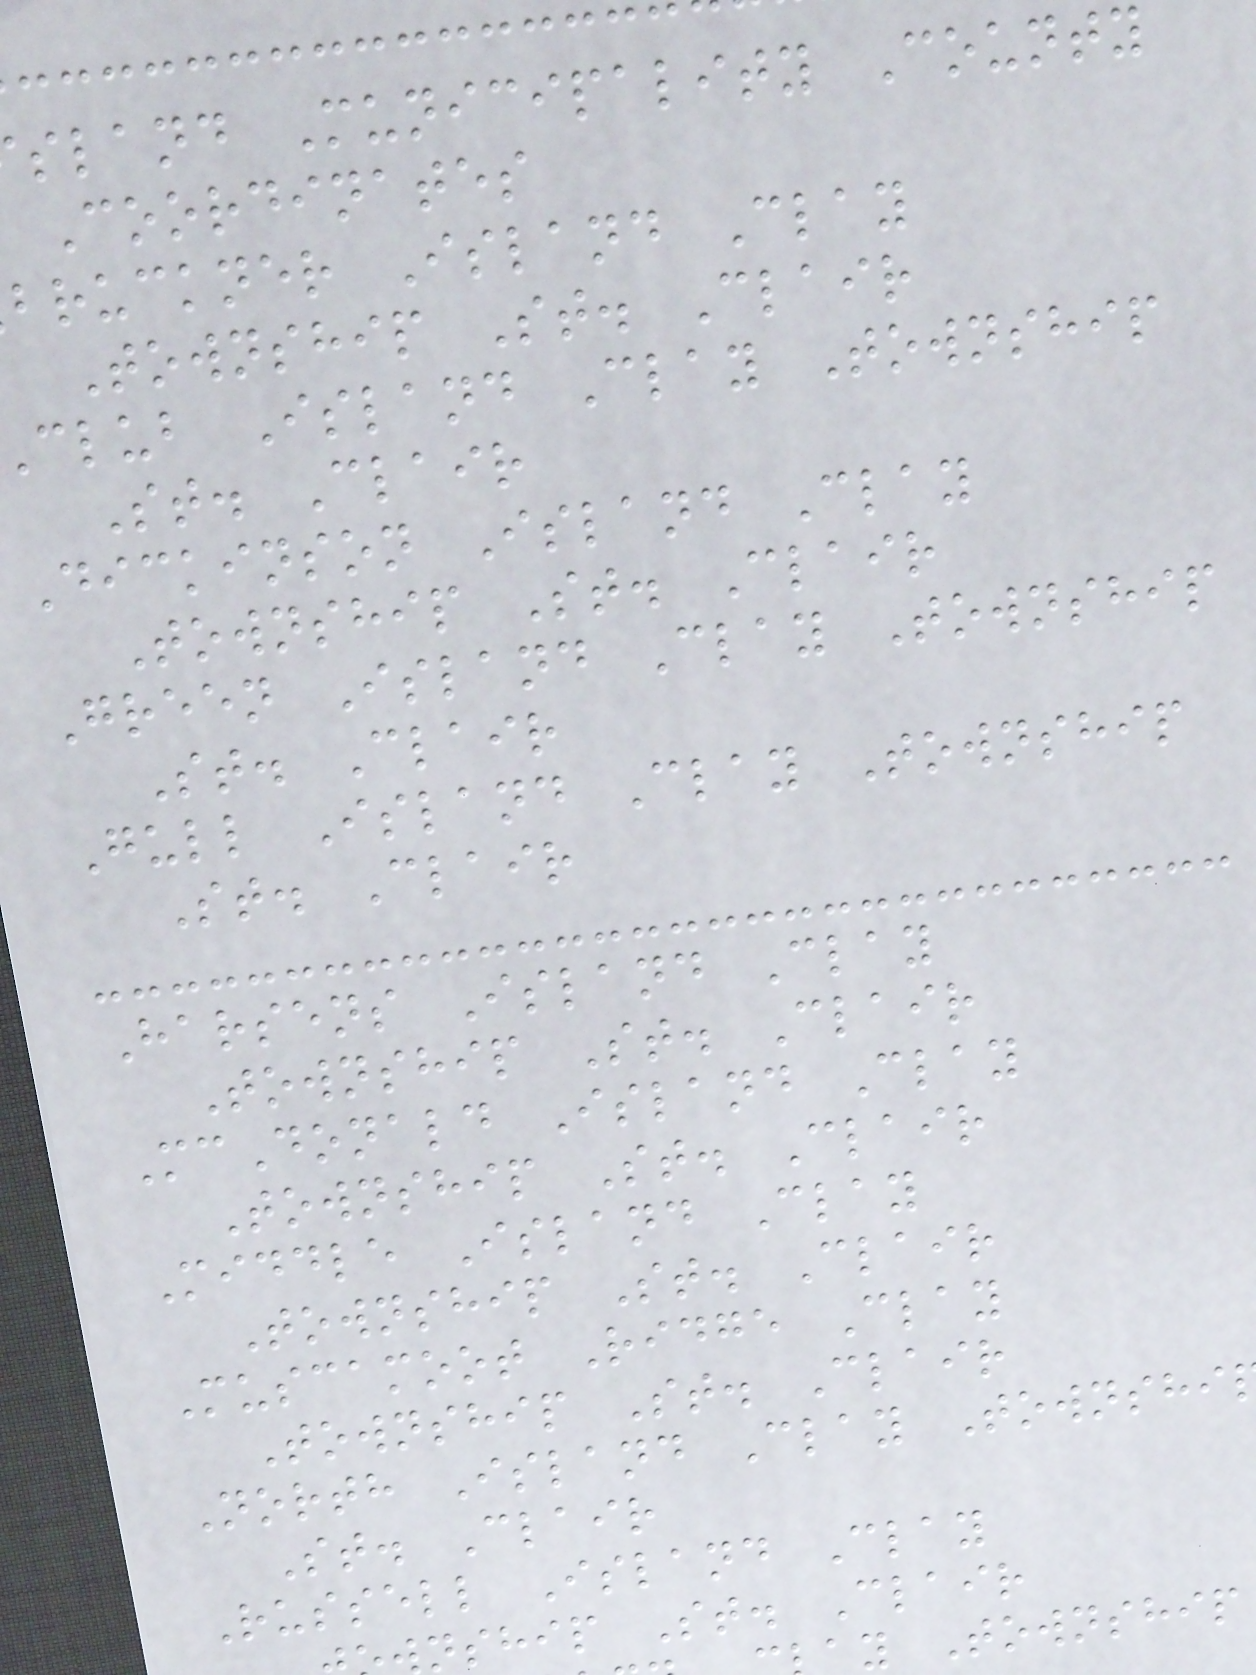sland Municipality County
Coordinates
bruckner Island Clay
Township St. Clair
club Island Clay Township
St. Clair
Dickinson Island Clay
Township St. Clair
Green Island Clay Township
St. Clair
Gull Island Clay Township
St. Clair
Harsens Island Clay
Township St. Clair
McDonald Island Clay
Township St. Clair
Middle Island Clay
Township St. Clair
Muscamoot Ridge Clay
Township St. Clair
North Island Clay Townshi
St. Clair
Russell Island Clay
nship St. Clair
y Township
